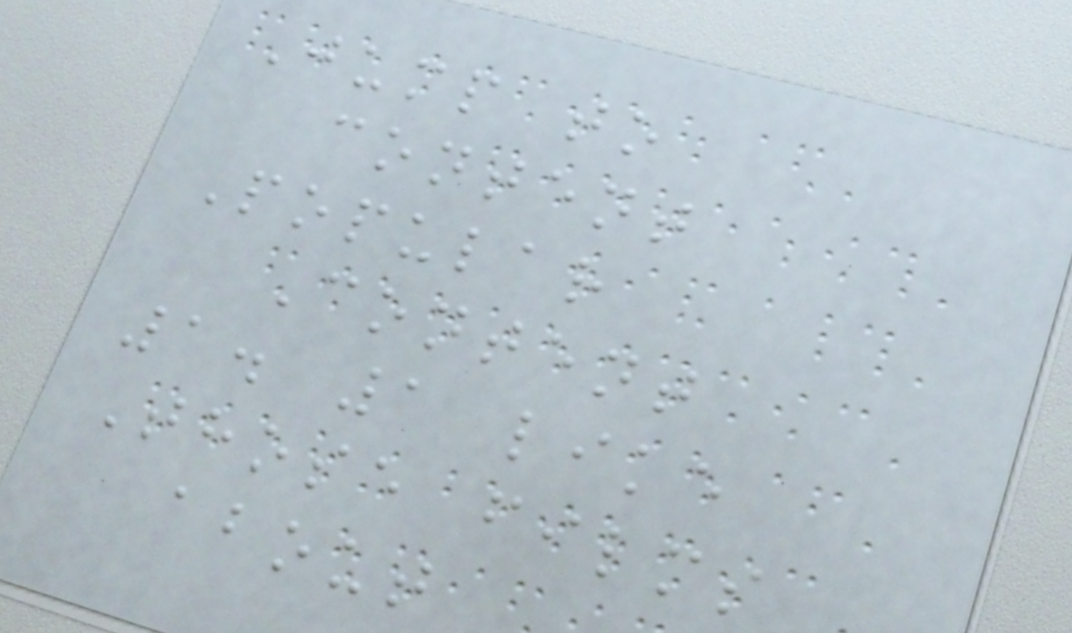Jump to
content
Popular
Content
1. 1 like
Those films
about
